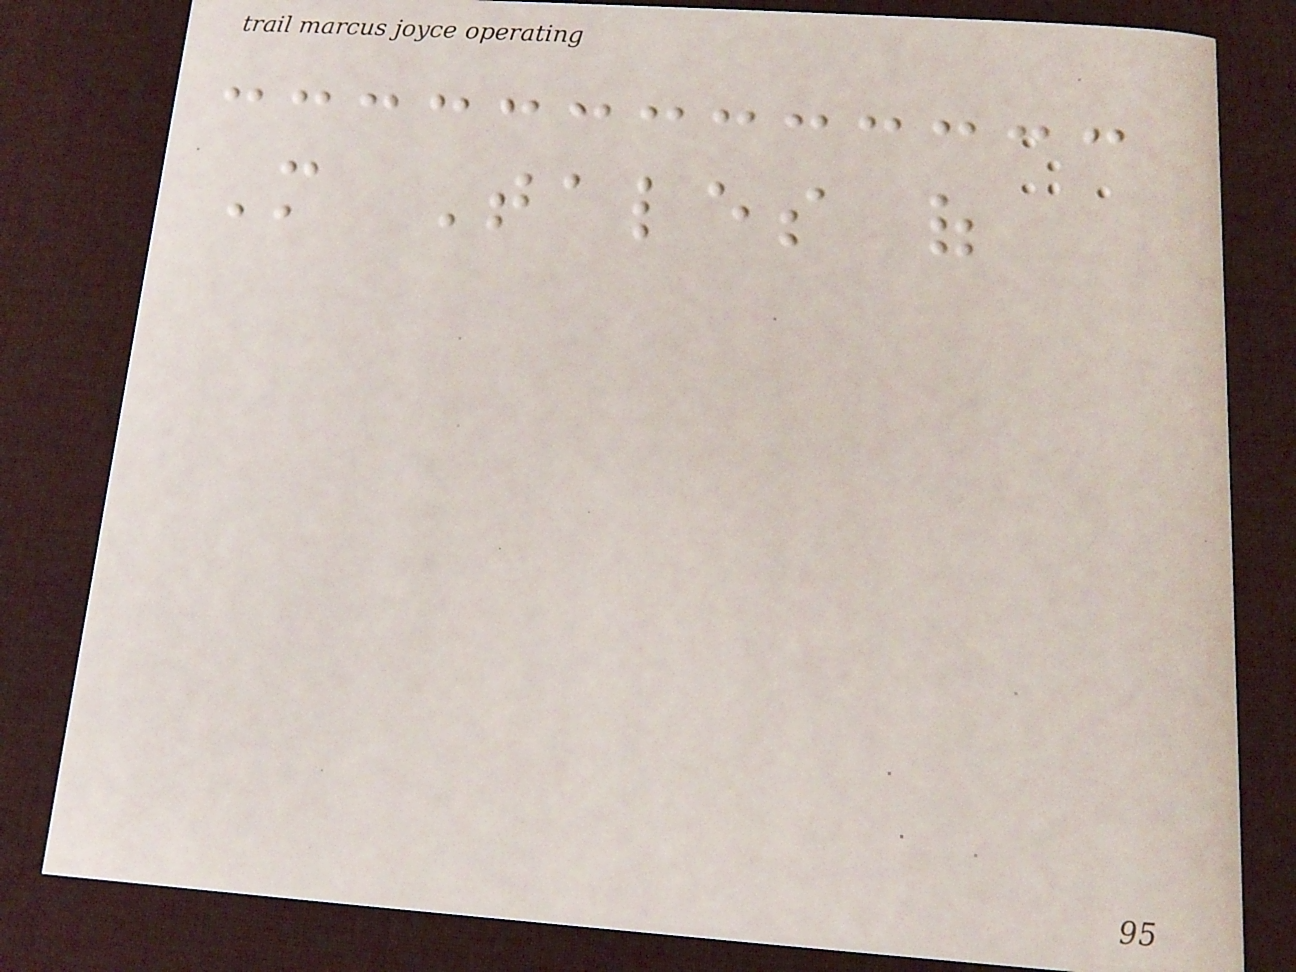More Tales of
